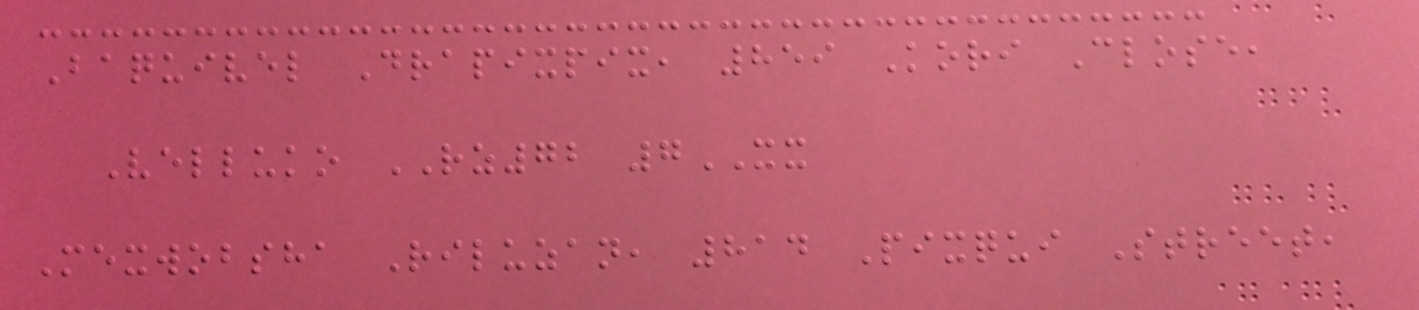Baquivel Drapixpix, 859 Kori Close,
Velluko RZ72 7XX
Mexwobsha Riluzan, 814 Pixqui Street,
